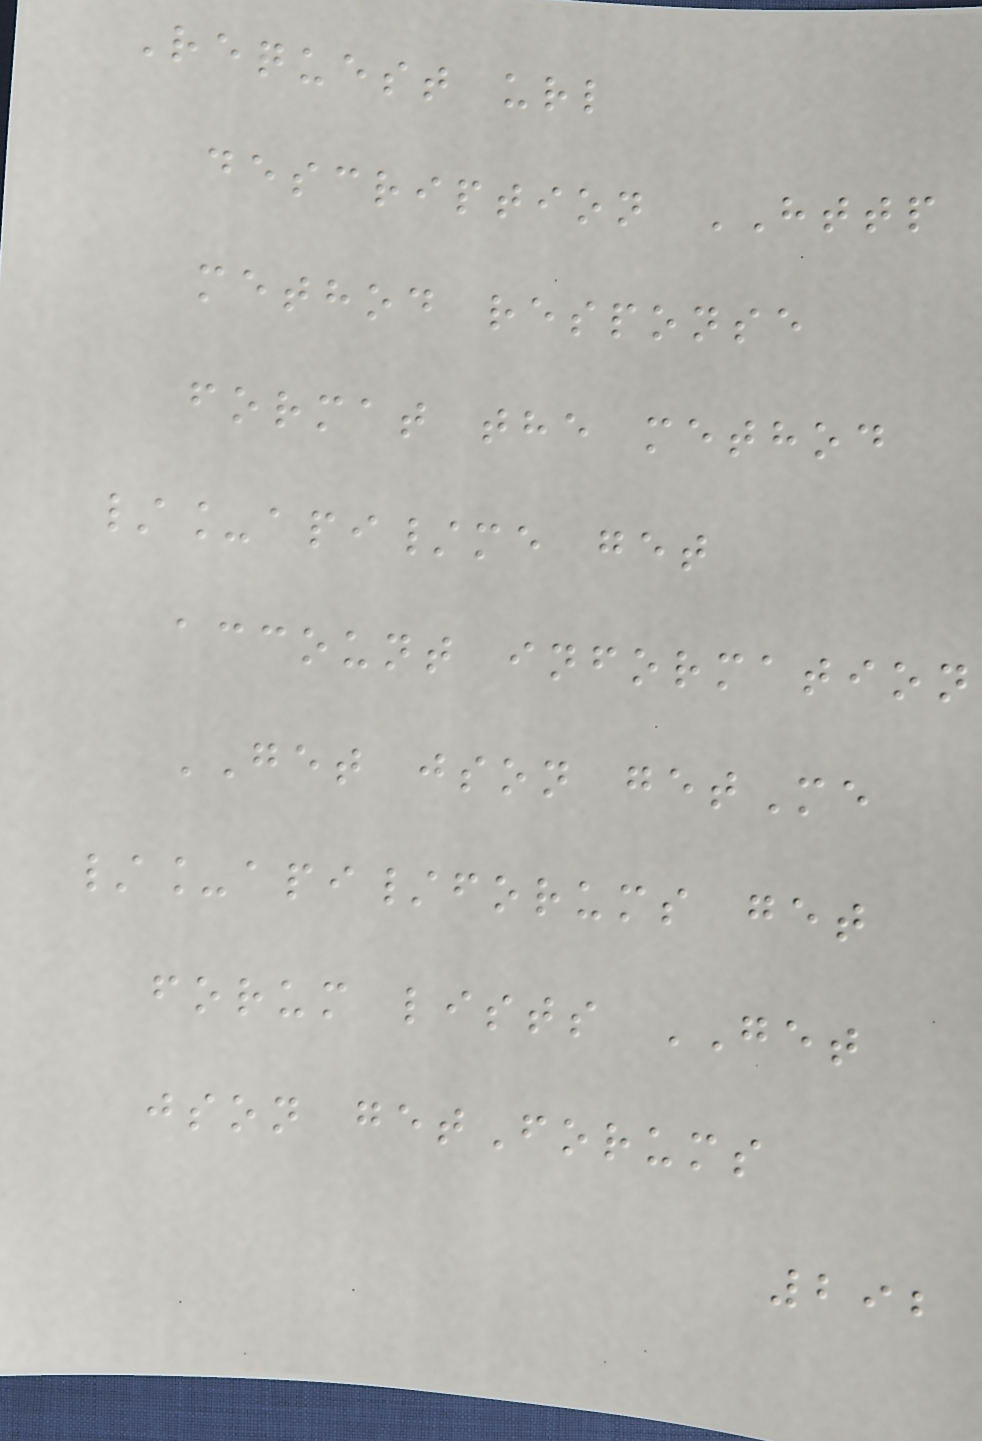Request url
description HTTP
method response
format the method
/_api/me get
account information
GET json getMe
/_api/forums get
forum lists GET
json getForums
292
